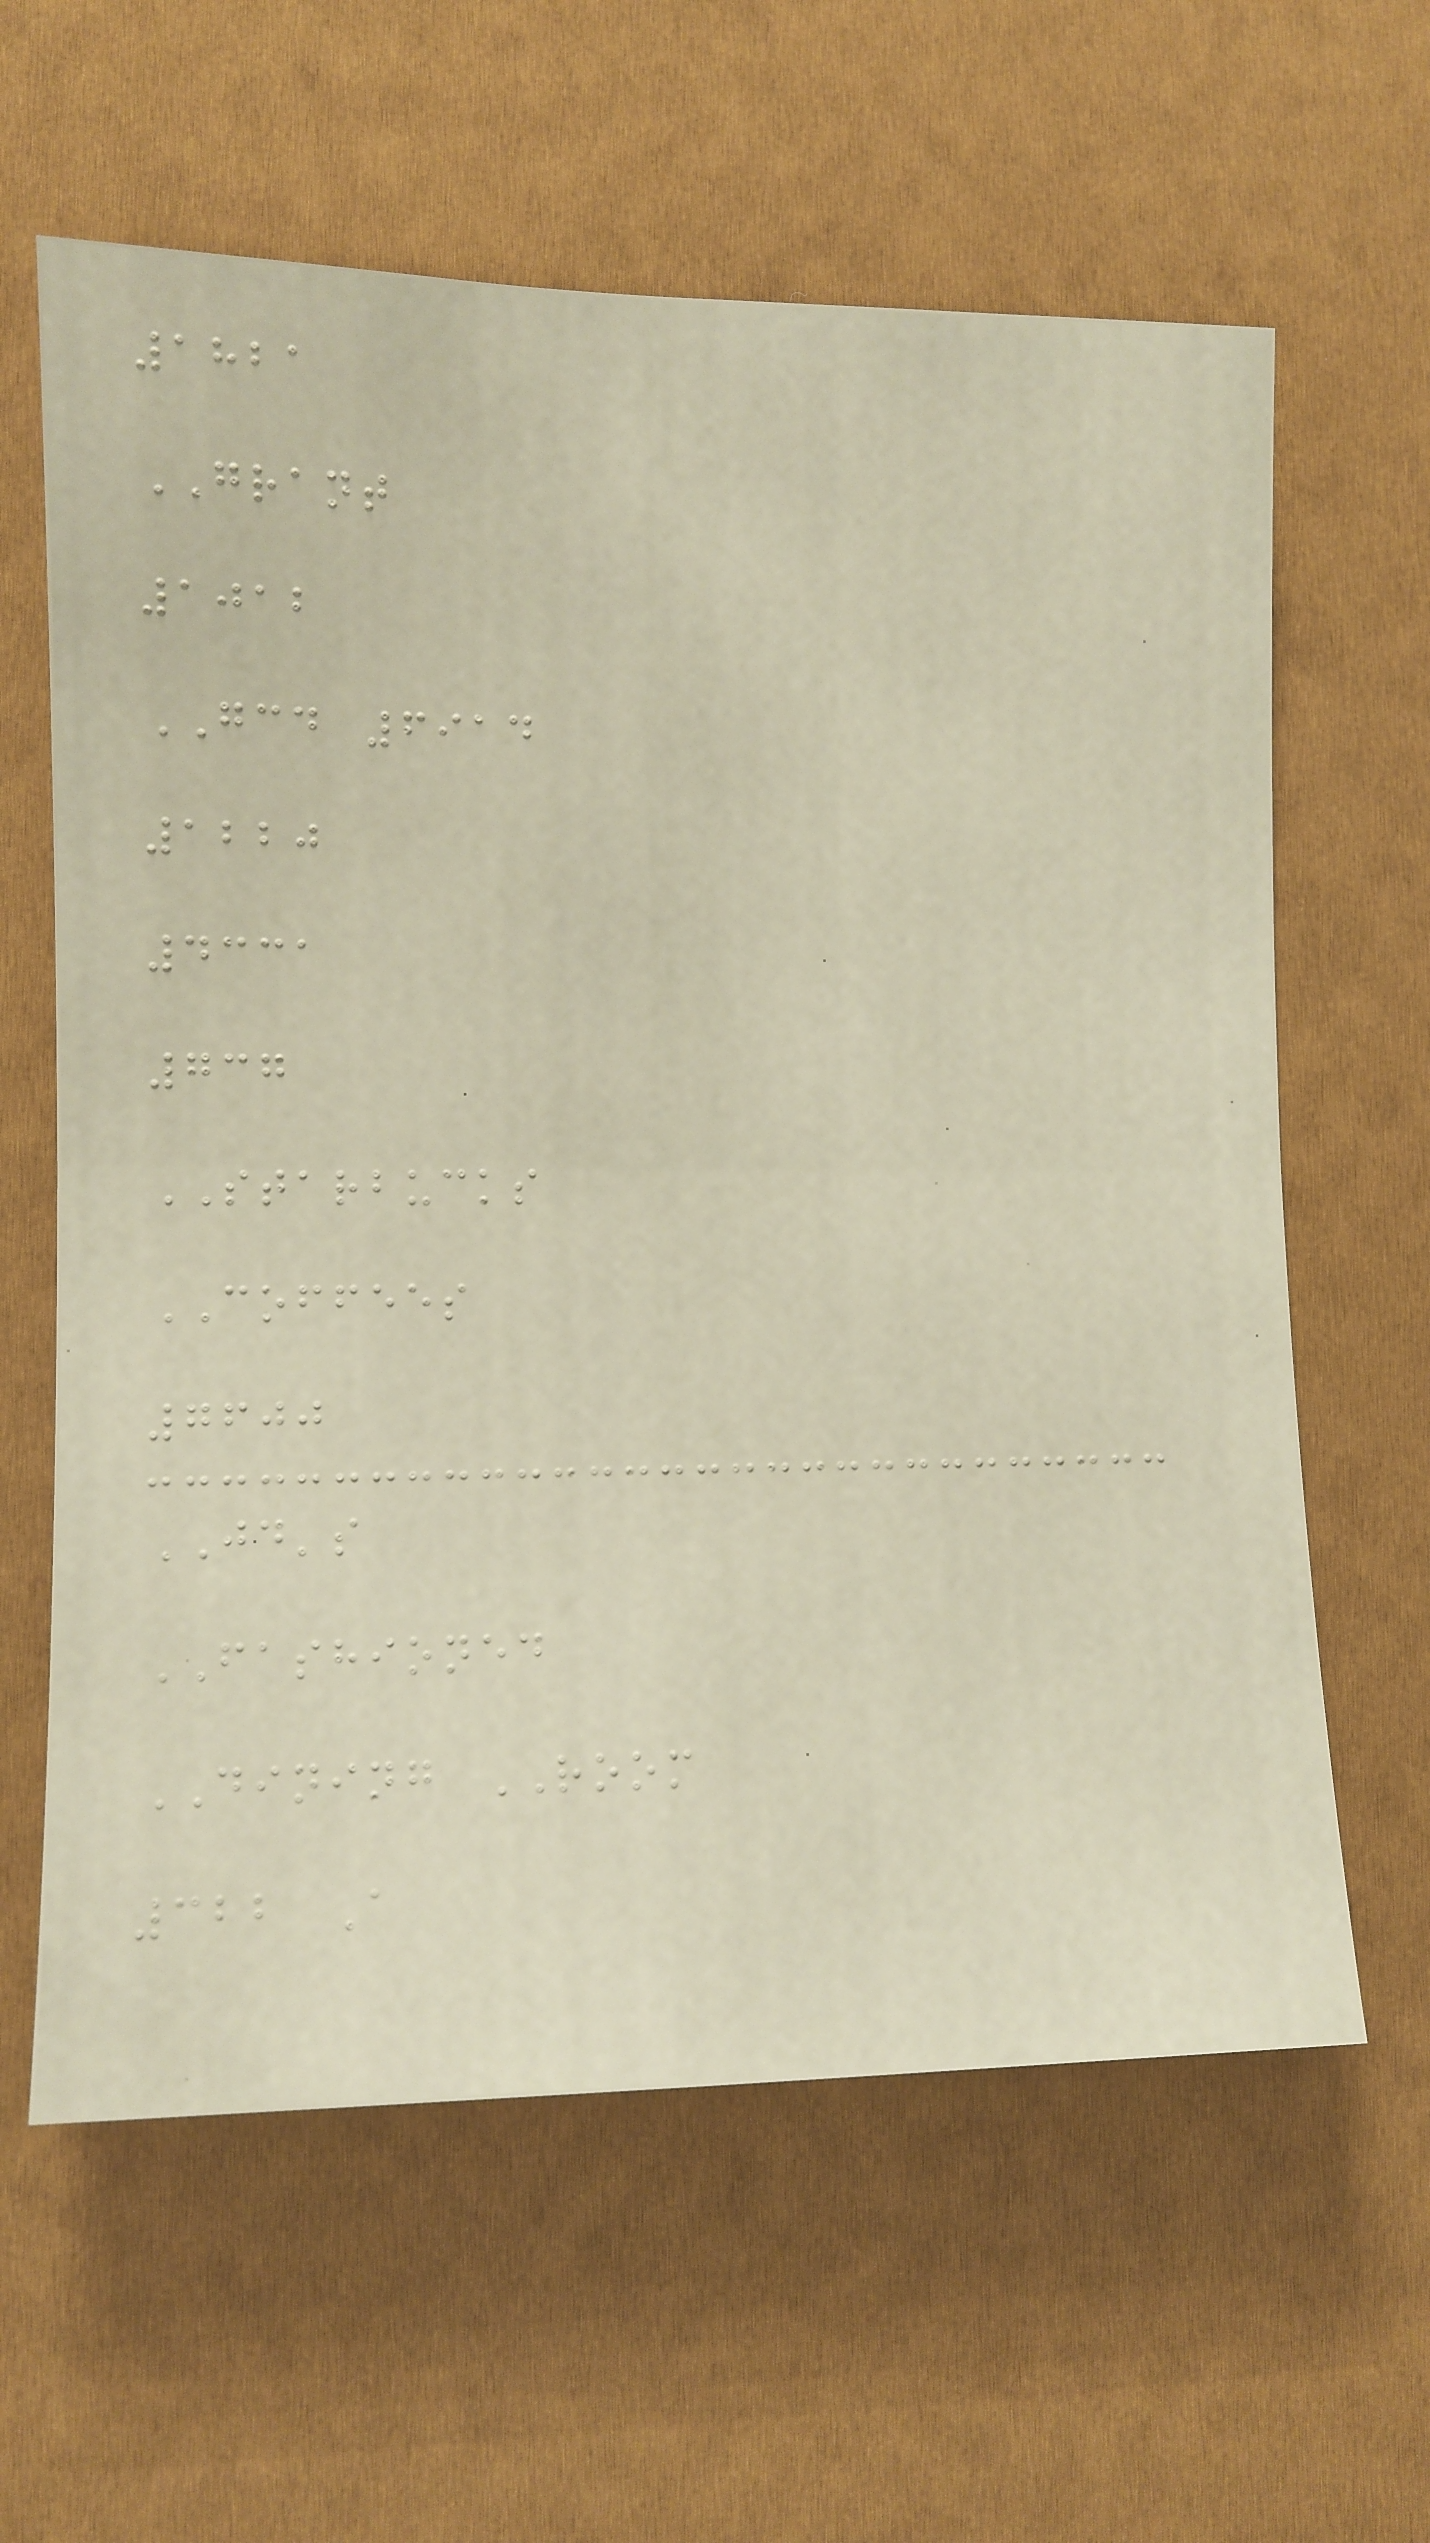1821
GRANT
1012
GCD 6914
1220
4331
737
STARBUCKS
COFFEES
7600
JD's
FASHIONED
DINING ROOM
322 A
